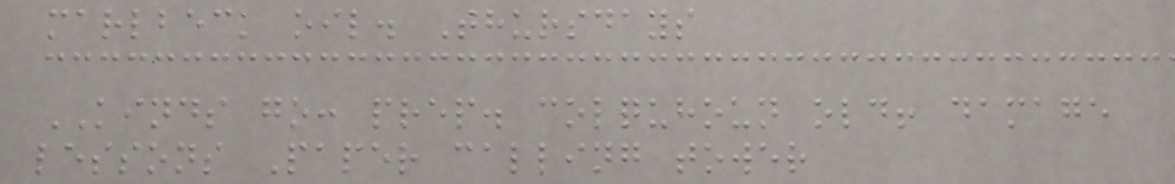marlbeck oil. Thursdays
KINDS go: prep. colquhoun old! damage
lessons Paper calling tower
